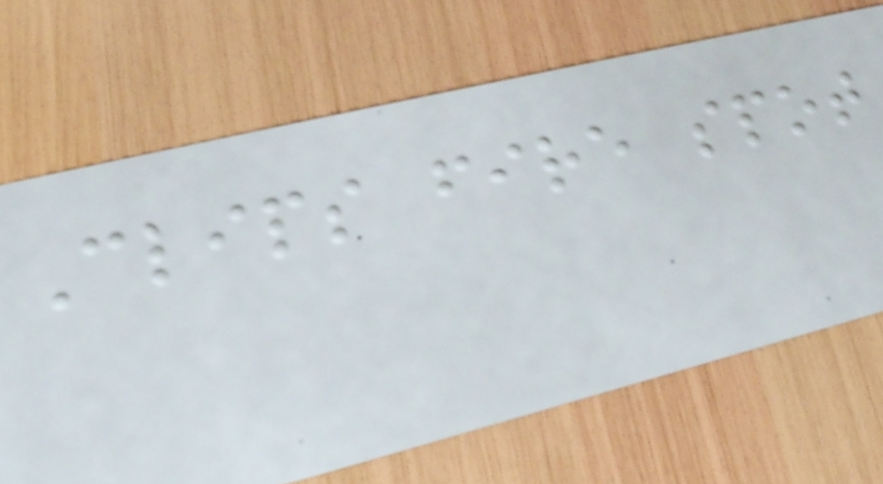Clips fire spot
